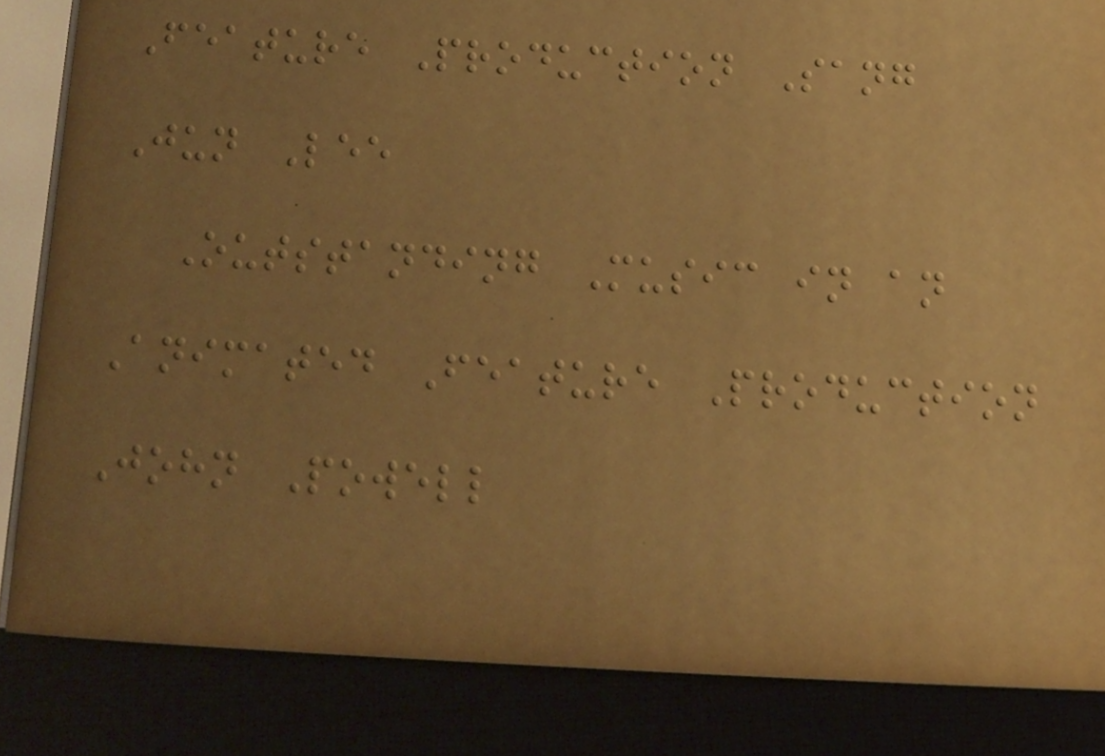Feature Production Sang
Jun Lee
Outstanding Music in an
Animated Feature Production
John Powell
